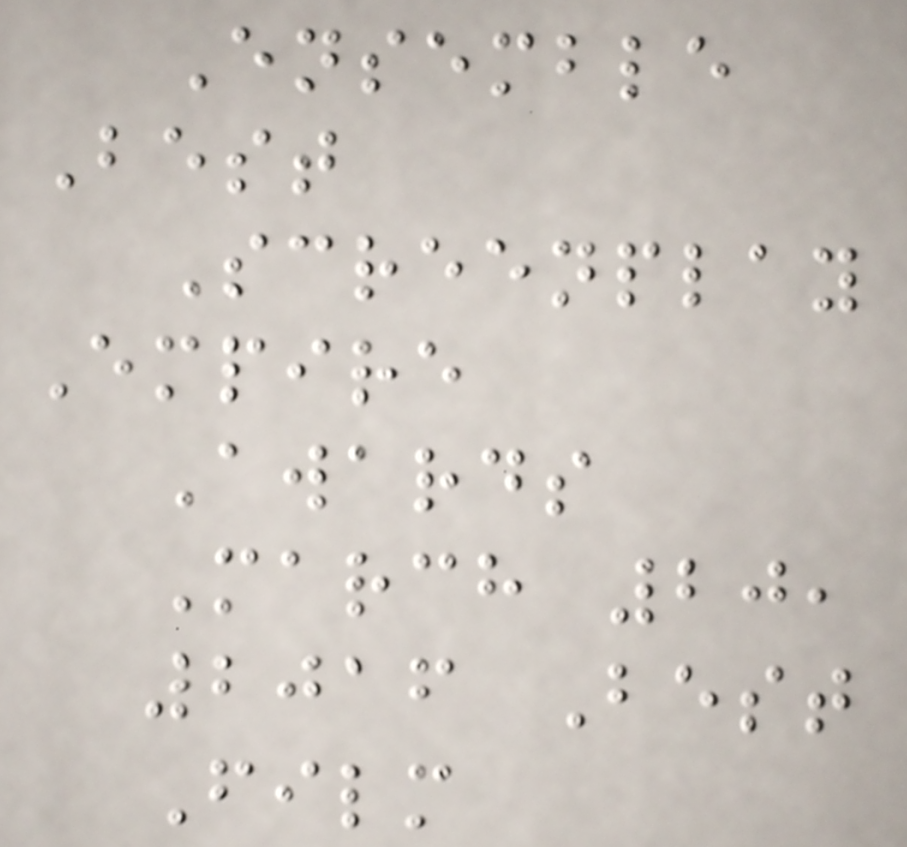Ensemble
Best
Screenplay
Empire
Awards
March 20,
2016 Best
Film
